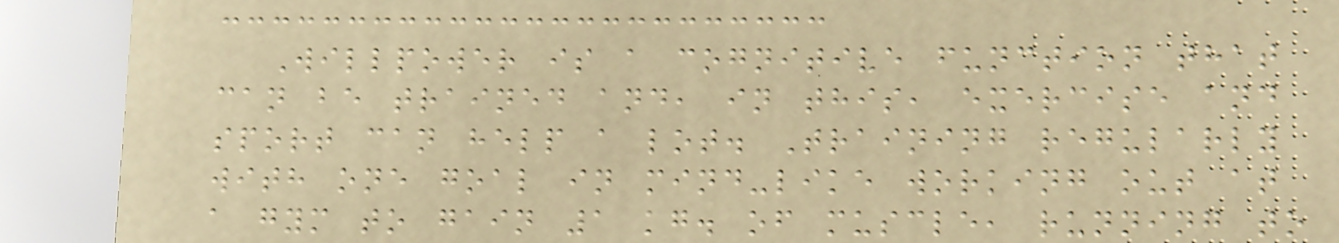Willpower is a cognitive function that
can be trained and, in this, exercise and
sport can help a lot. Training regularly
with one goal in mind-like working out at
a gym to gain 1 kg. of muscle, running to
